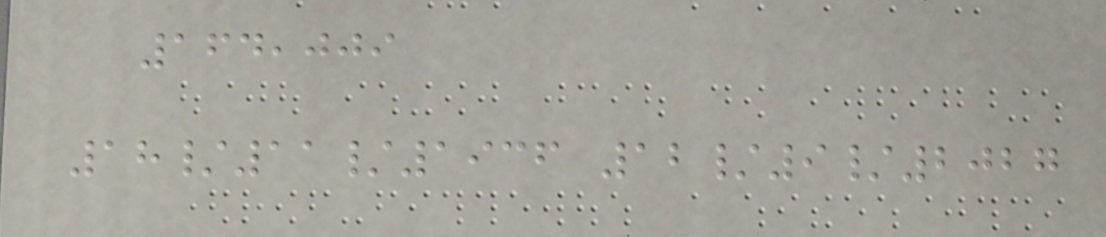164,009
18/11/1936 12/9/2027
